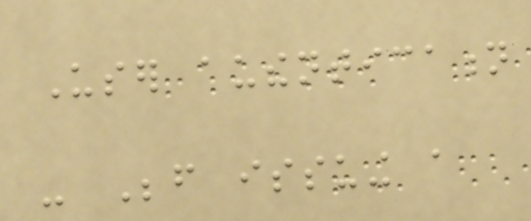User authentication
- Before issuing a
